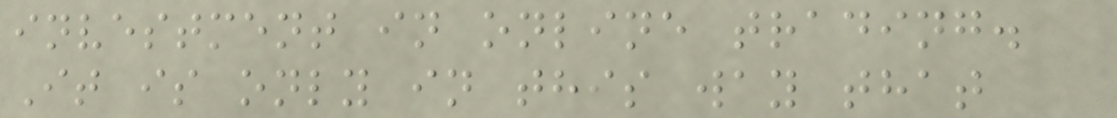investment in online trading.
It is only in this way that
